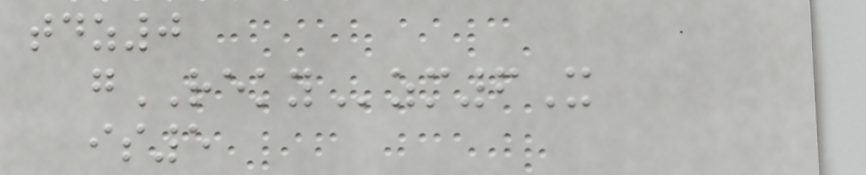tdz0
gREKYzm6X
is5
